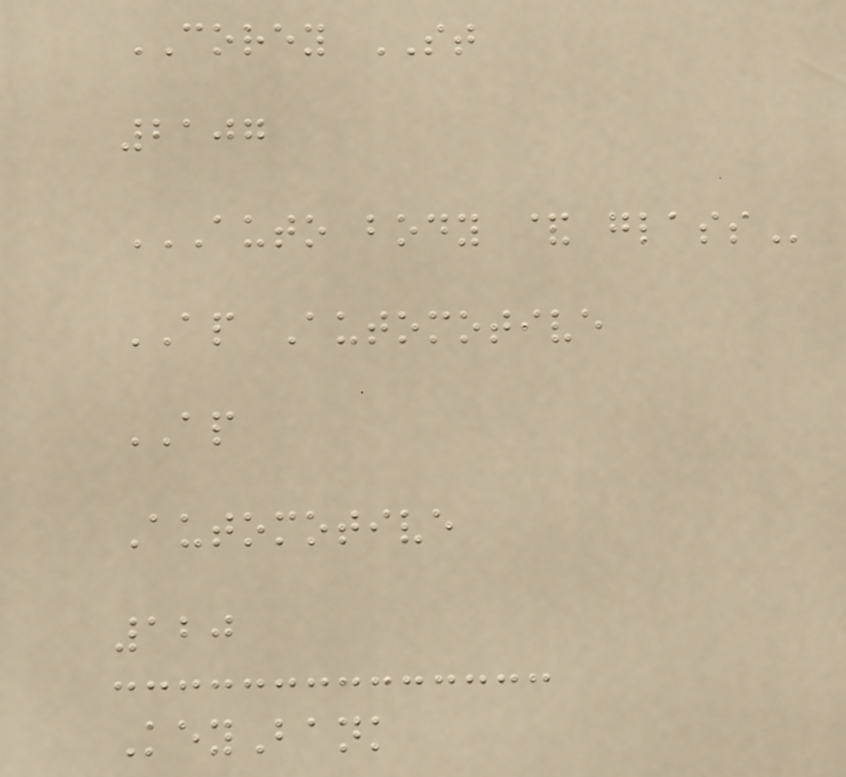COREY ST
2107
AUTO BODY & GLASS
AP Automotive
AP
Automotive
120
KeyBank
